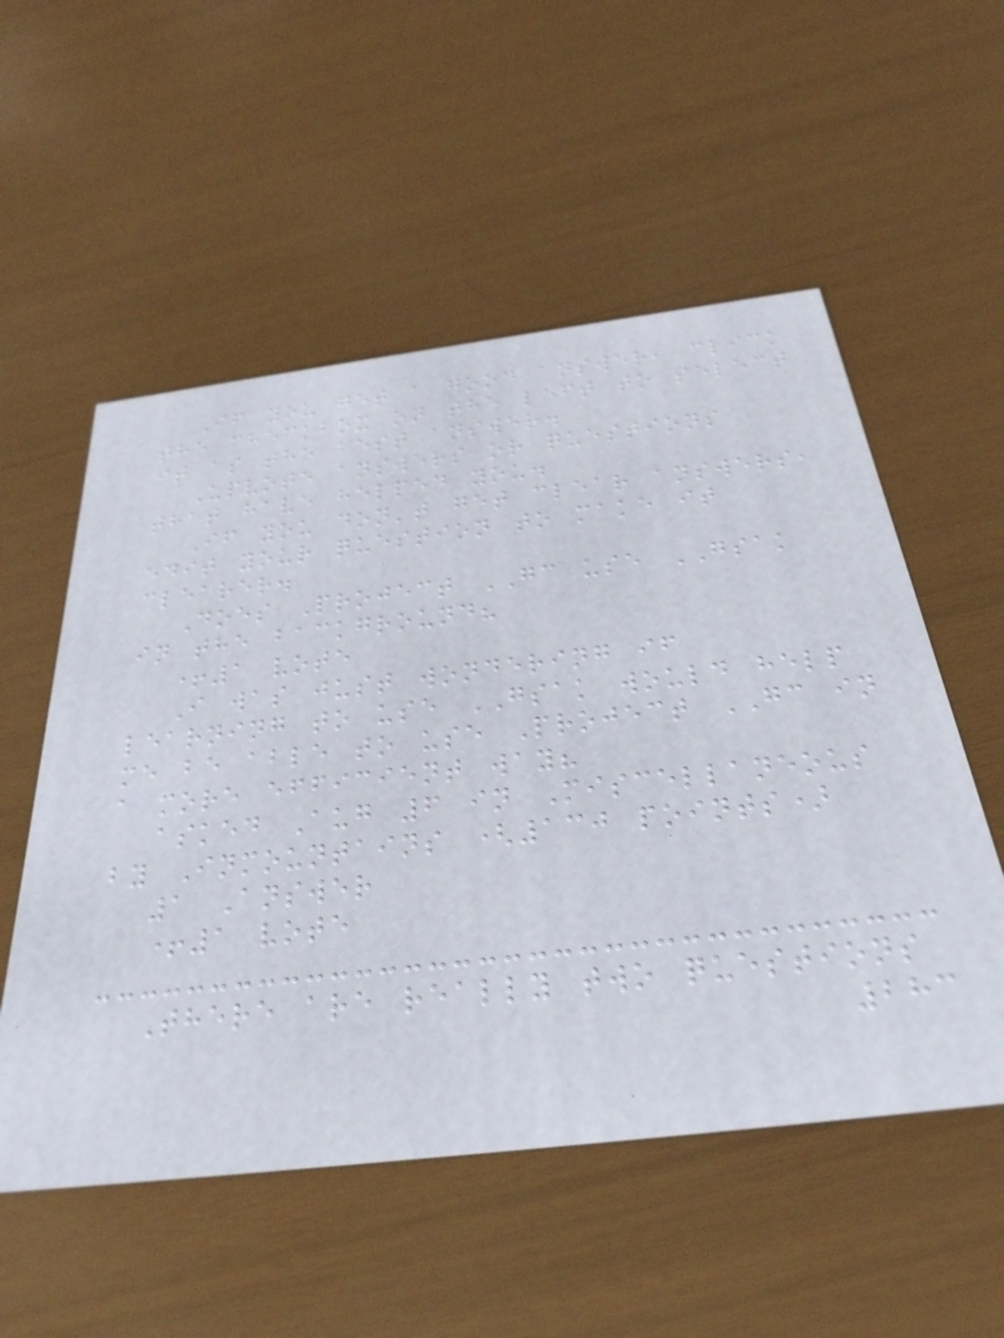If you get a good answer, click
the checkbox on the left to select
it as the best answer.
Upvote answers or questions
that have helped you.
If you don't get clear answers,
edit your question to make it
clearer.
Does Project GC use GSAK
in the background?
+1 vote
I was just wondering if
learning to use GSAK would help
me be able to use Project GC in
a more efficient way?
asked Aug 6 in Miscellaneous
by Inmountains (130 points)
1 Answer
+1 vote
There are really two questions
283
